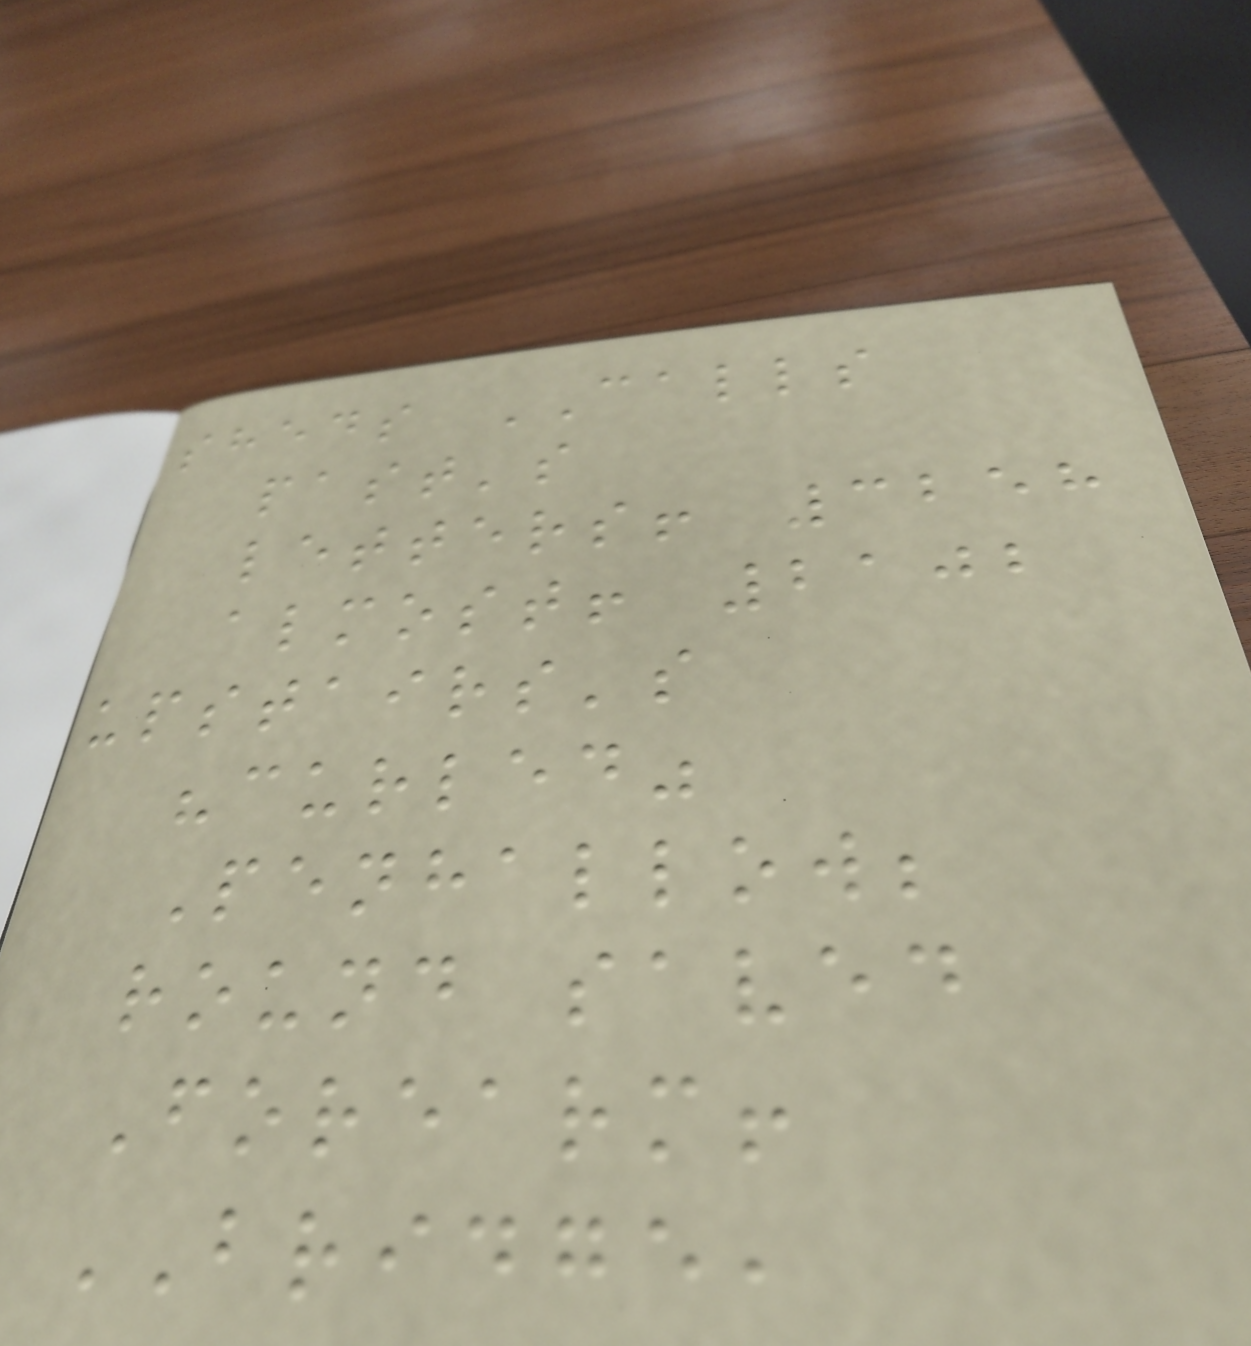sheds CALLS
past's
letters! 3258
almost! 2102
upstairs's
"curled"
Penhallow;
round saved
Forearm!
BRIDGE,
